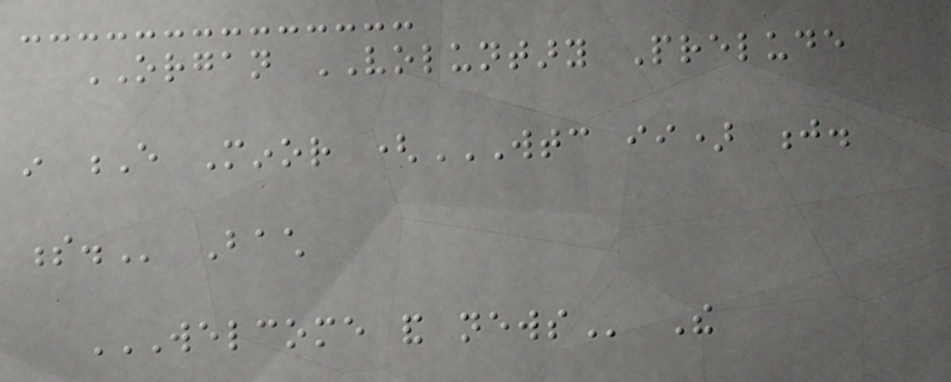ORGAN VOLUNTARY Prelude
in E Minor (WTC II) J.
S. Bach
WELCOME AND NEWS The
